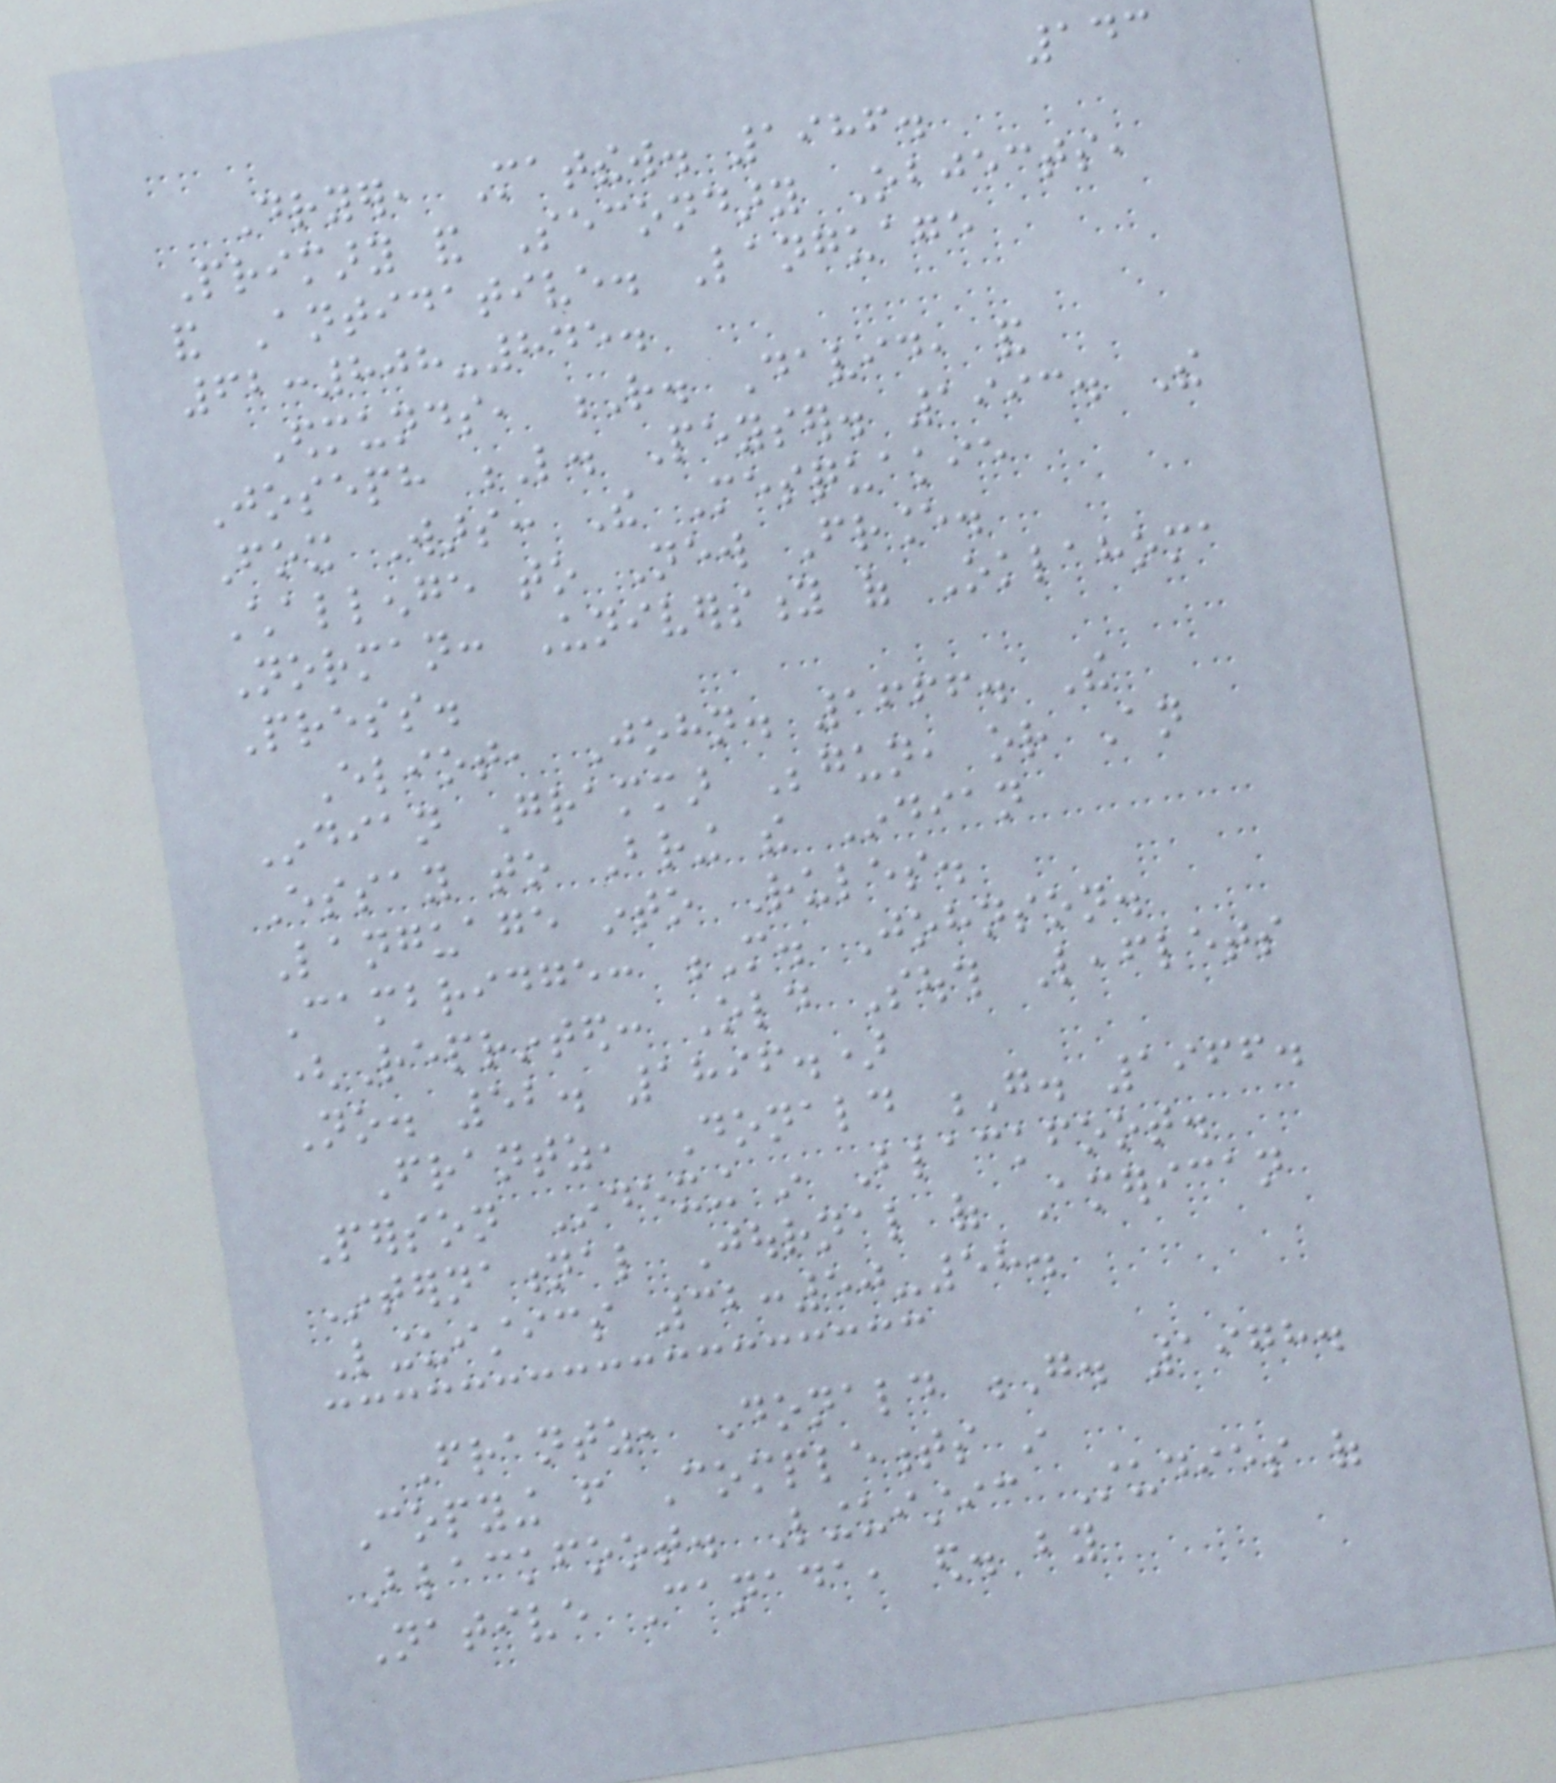143
Dryer, Matthew. 1986.
Primary and Secondary Objects,
and Antidative. Language
62:808-845.
Edmunds, R. David, and
Joseph L. Peyser. 1993. The
Fox Wars: The Mesquakie
Challenge to New France.
Norman: University of Oklahoma
Press.
Eliot, John. 1666. The
Indian Grammar Begun, or An
Essay to Bring the Indian
Language into Rules.
Cambridge: M. Johnson.
(Reprinted: Old South Leaflets
No. 52. 1896.)
Frantz, Donald G. 1966.
Person Indexing in Blackfoot.
International Journal of American
Linguistics 32:50-58.
Frantz, Donald G. 1978.
Copying from Complements in
Blackfoot. Linguistic Studies of
Native Canada, ed. by
